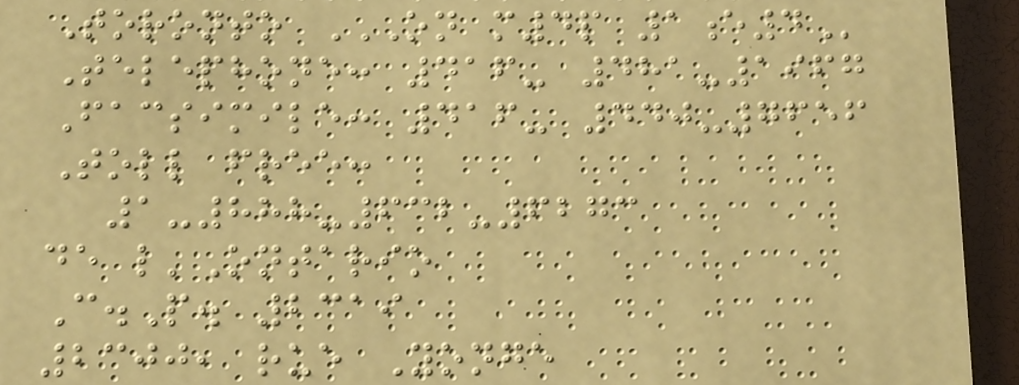Toronto ON M4P 1E4
Telephone: 416- 481-1967
Facsimile: 416- 440-7656
Toll free:
1-888-632-6273
de l'Ontario
C.P. 2319
2300, rue Yonge
